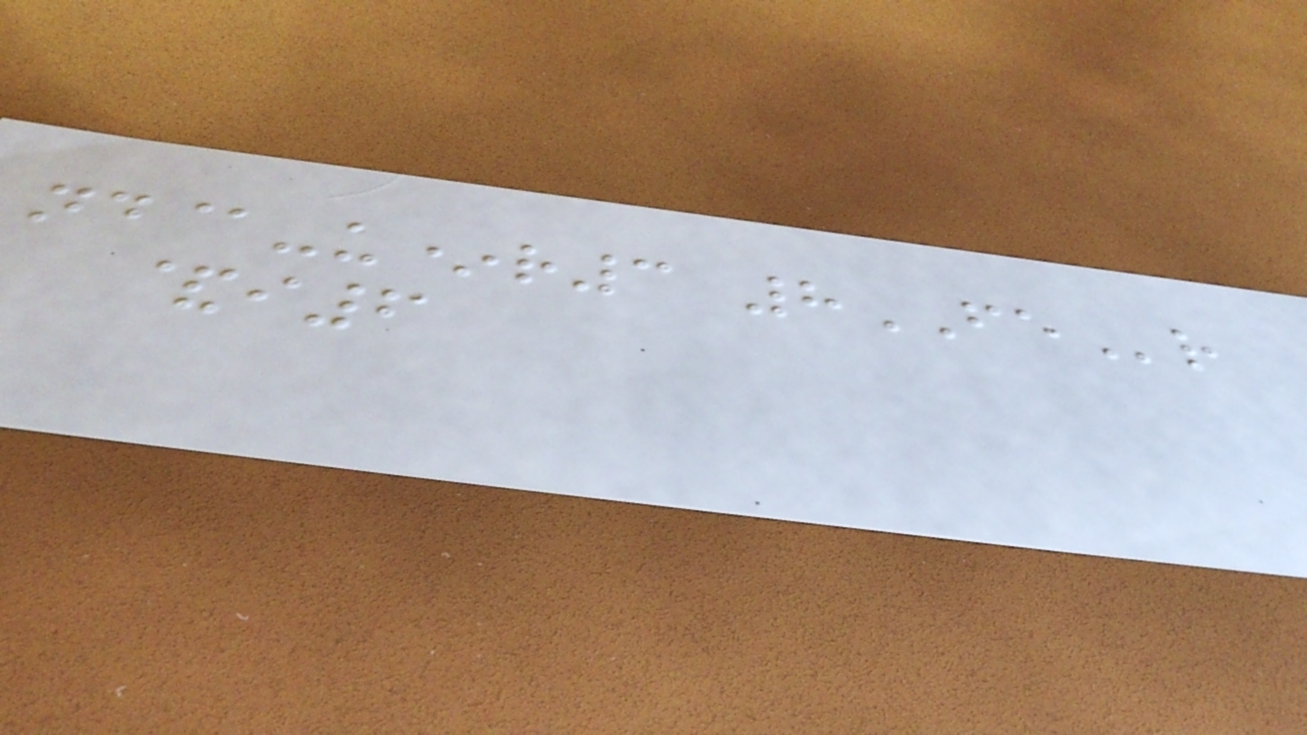nd@-u*r3 8FEr
&i6
